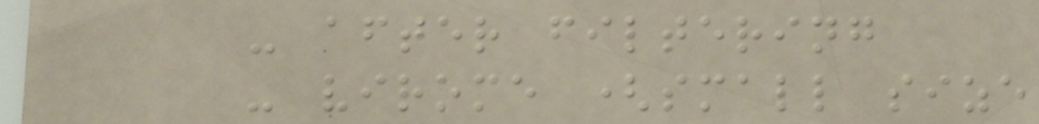- after filtering
- virome (small size
